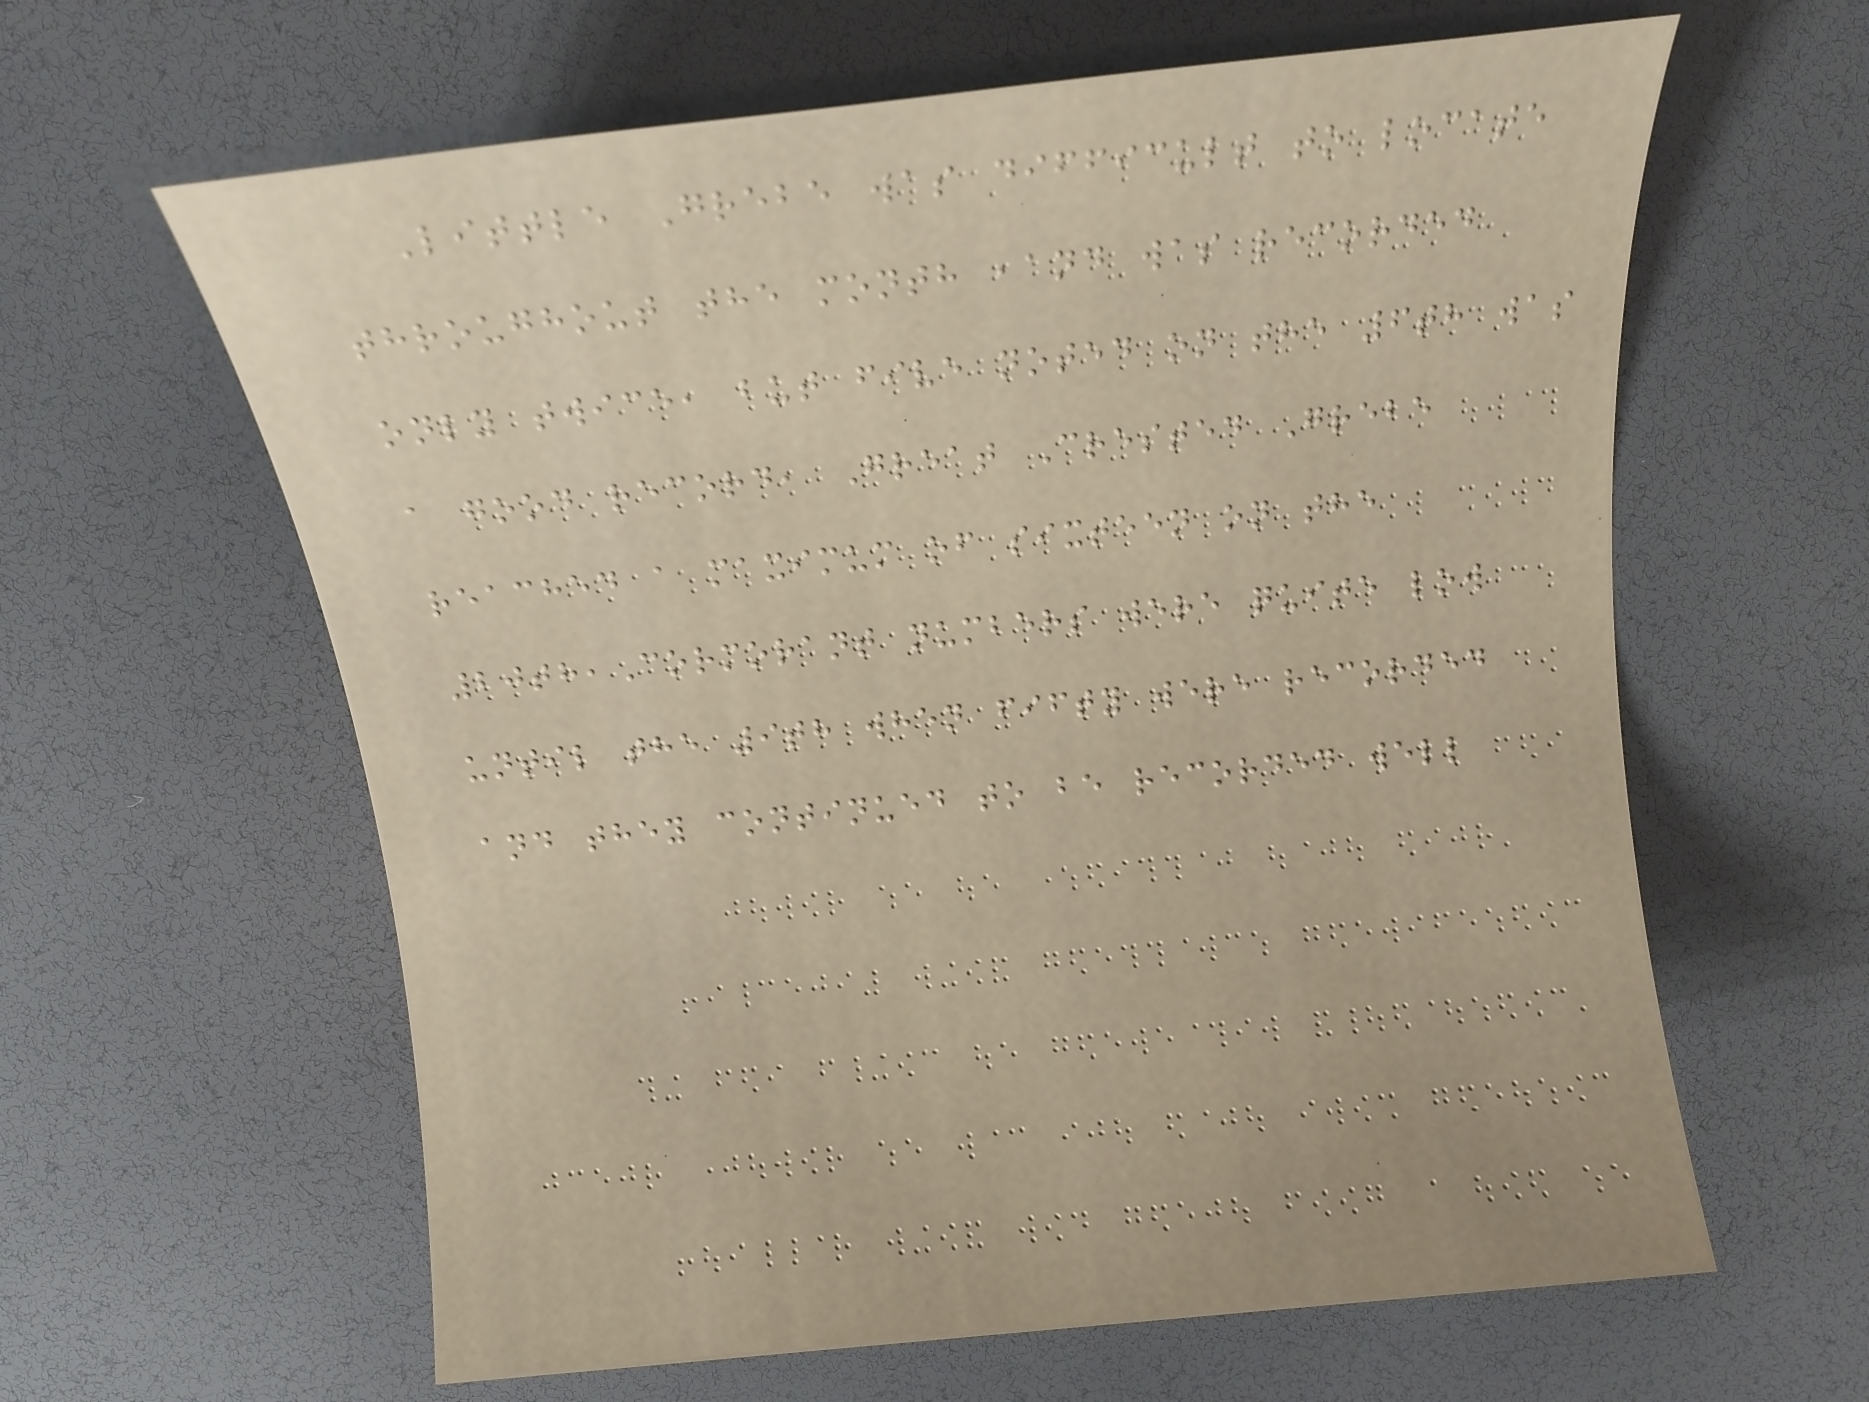Little Grebe was difficult to locate
throughout the month ,and was recorded
only twice, but five noted on the 6th was
a good record, Great Crested Grebe
reached a maximum of sixteen on the
20th,Cormorant numbers were quite low
until the 9th when fifty were recorded
and they continued to be recorded well
